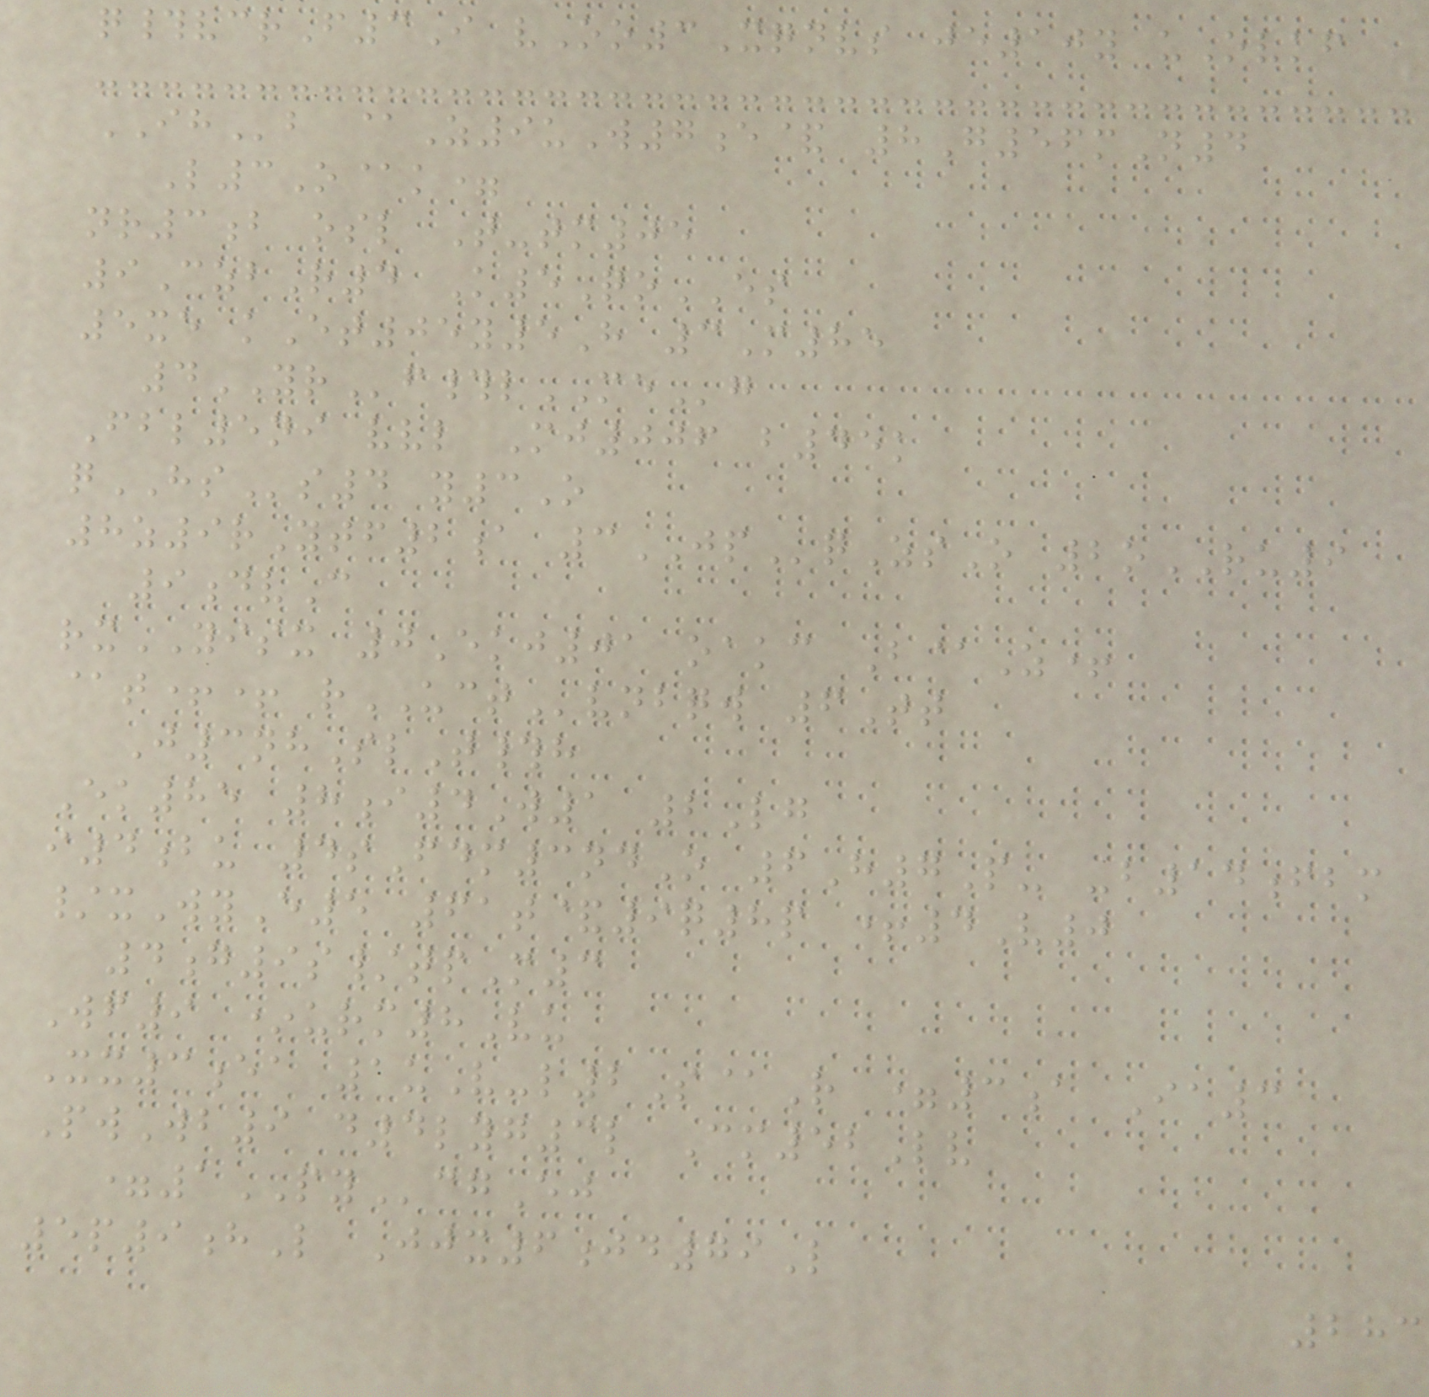q#vcrF3I vOo3Xqnvs je10y uOvkf
IHb @Z9uW7e& 8G56mN4
L3O@k=
nr3b osl T-tm05
9CzbR4 K5QoES
5xe kEt05y5H 3M85
4YRf#lMEg
Fbl5ni vvl Mj006 b45k
qHSs4 y3O
8z9rYtf2a 3JPqZsO 2oRU9
9dvC
rxYISX 0Ekj01 oakc B@Z+
@t++ rUCTvnbqw 6Tt
J3nhSlT#h
Ek85 8i4W1 2Lg
i4bu 4sFdm3ndO 6H7P- -b14fbm
/xWyE5 61t&9q8p +4V0
4g9s/tpM3
Wf9 *urm8Vu
Xx3ea 1uV-l2S@R =3a Ia3
PwWb9 d4lyg3l Cm52Lv
=1PYcgEj
5p9hL Jjx6jd79L
283
